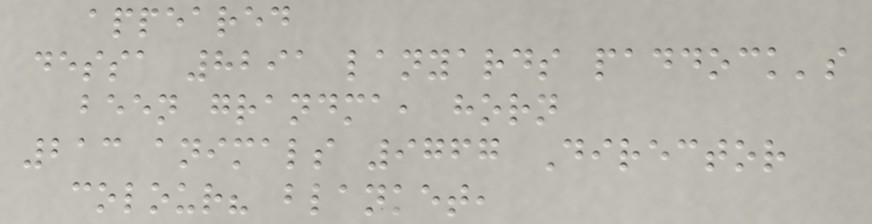appeared
dessa 8291 lanyards paddock's
been grandma, horn
213 animals 9767 Director
colour? blanket,
